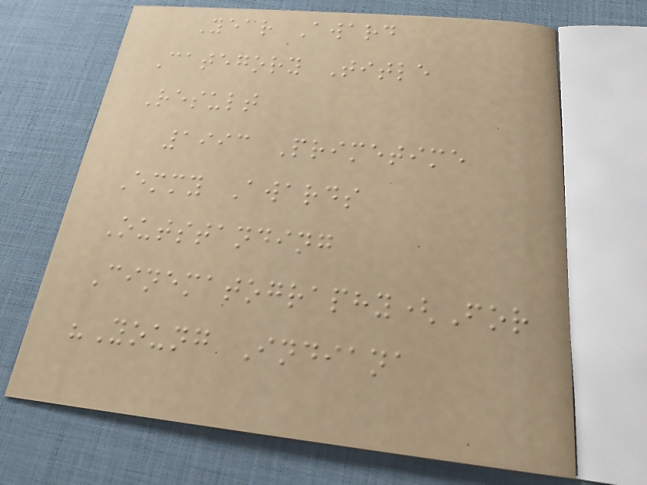Year Award
Category Title
Result
1993 Primetime
Emmy Awards
Outstanding
Cinematography(For
"Young Indiana
